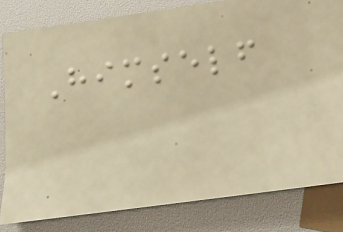Himself
